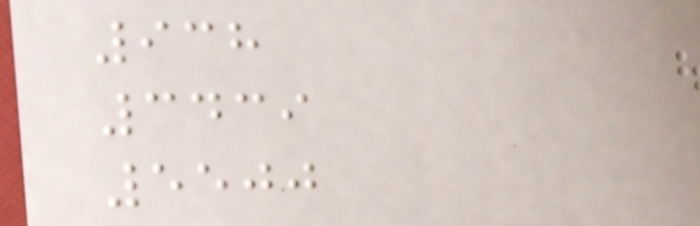938
3439
5500
